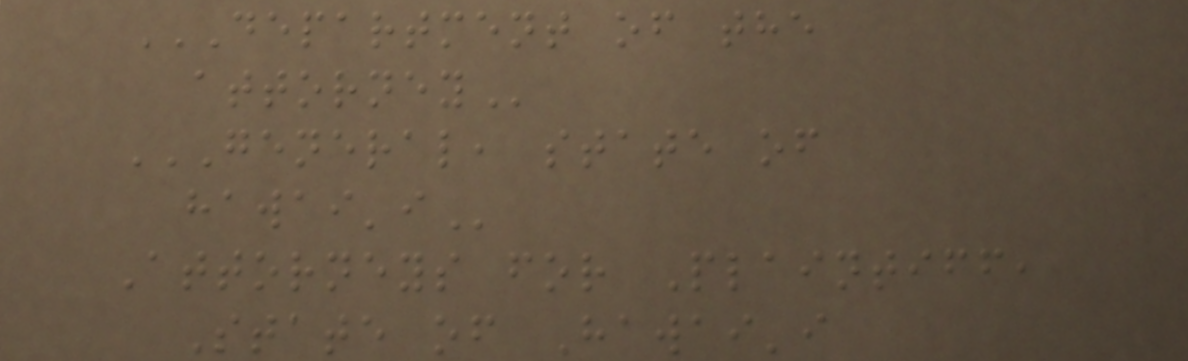DEPARTMENT OF THE
ATTORNEY
GENERAL, STATE OF
HAWAI'I
Attorneys for Plaintiff,
State of Hawai'i
